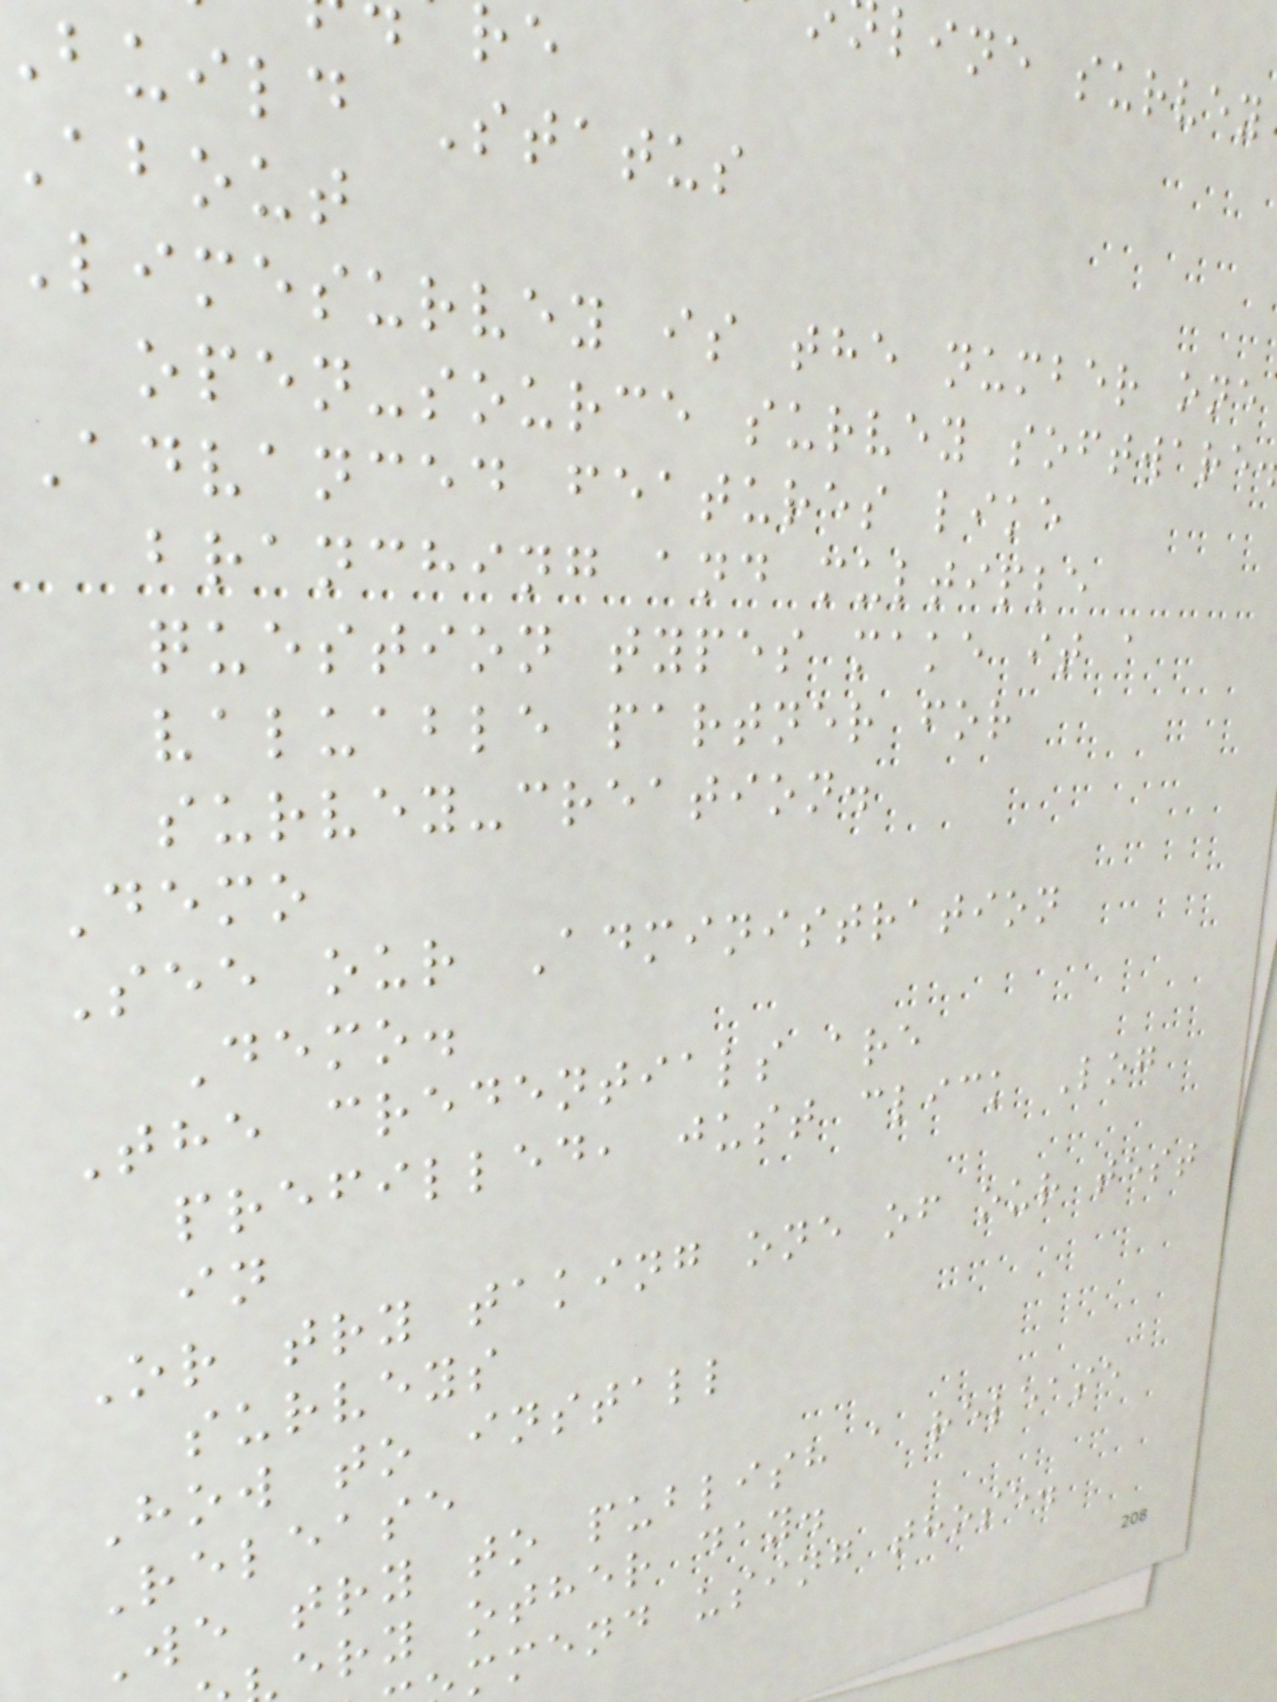line survey
build Status
about
Limesurvey is the number one
open-source survey software
Advanced features like
branching and multiple
question types make it a
valuable partner for
survey-creation.
Demo
See our Administration
Demo.
The credentials are
prefilled, just click Log
in
Or try taking one of our test
surveys
How to install
Release
We try to publish a release
ery other day.
mmend using those.
